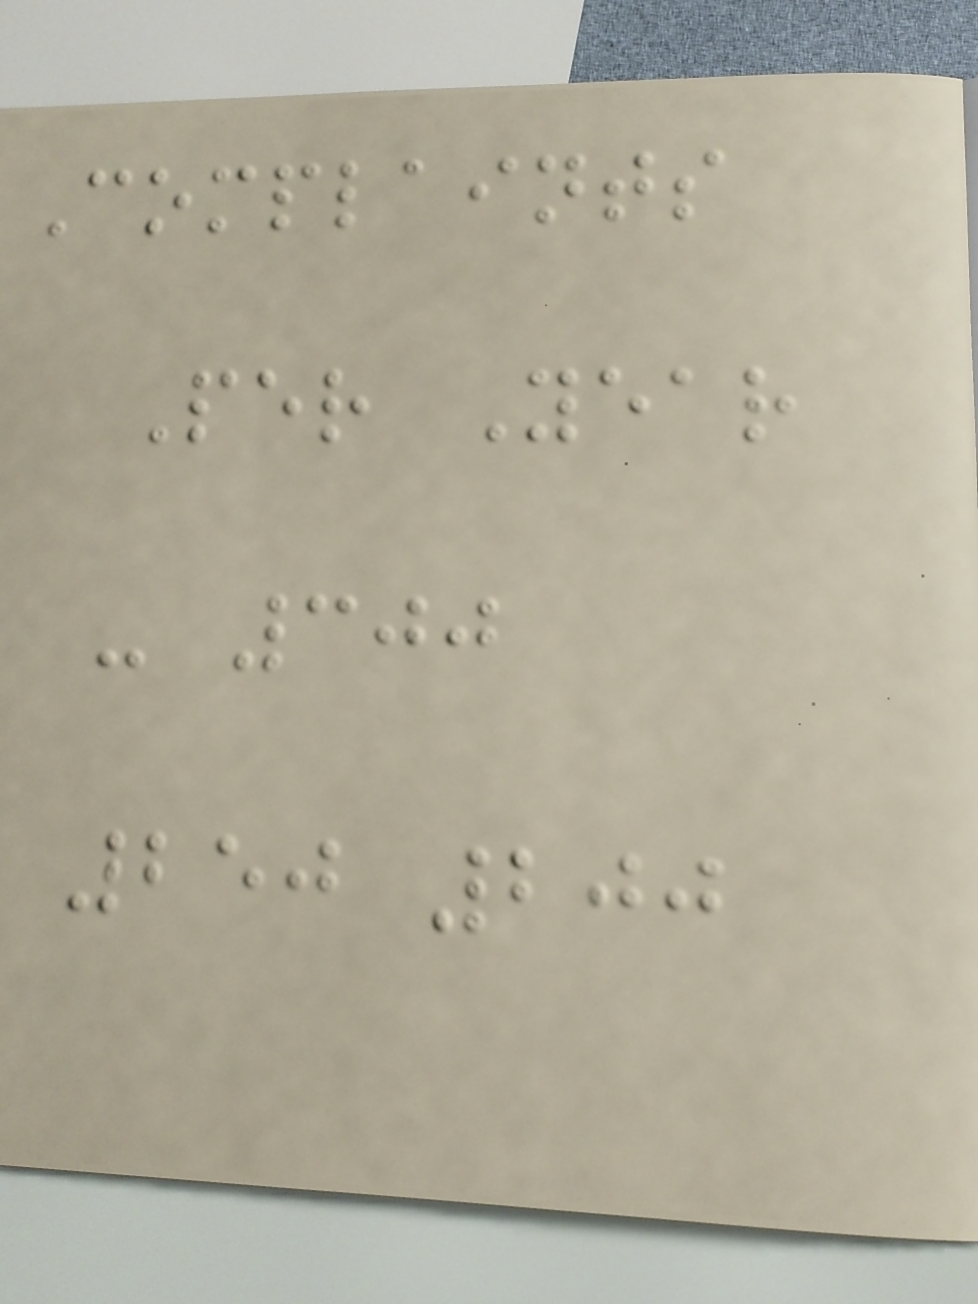Complaints
Per Year
- 300
250 200
